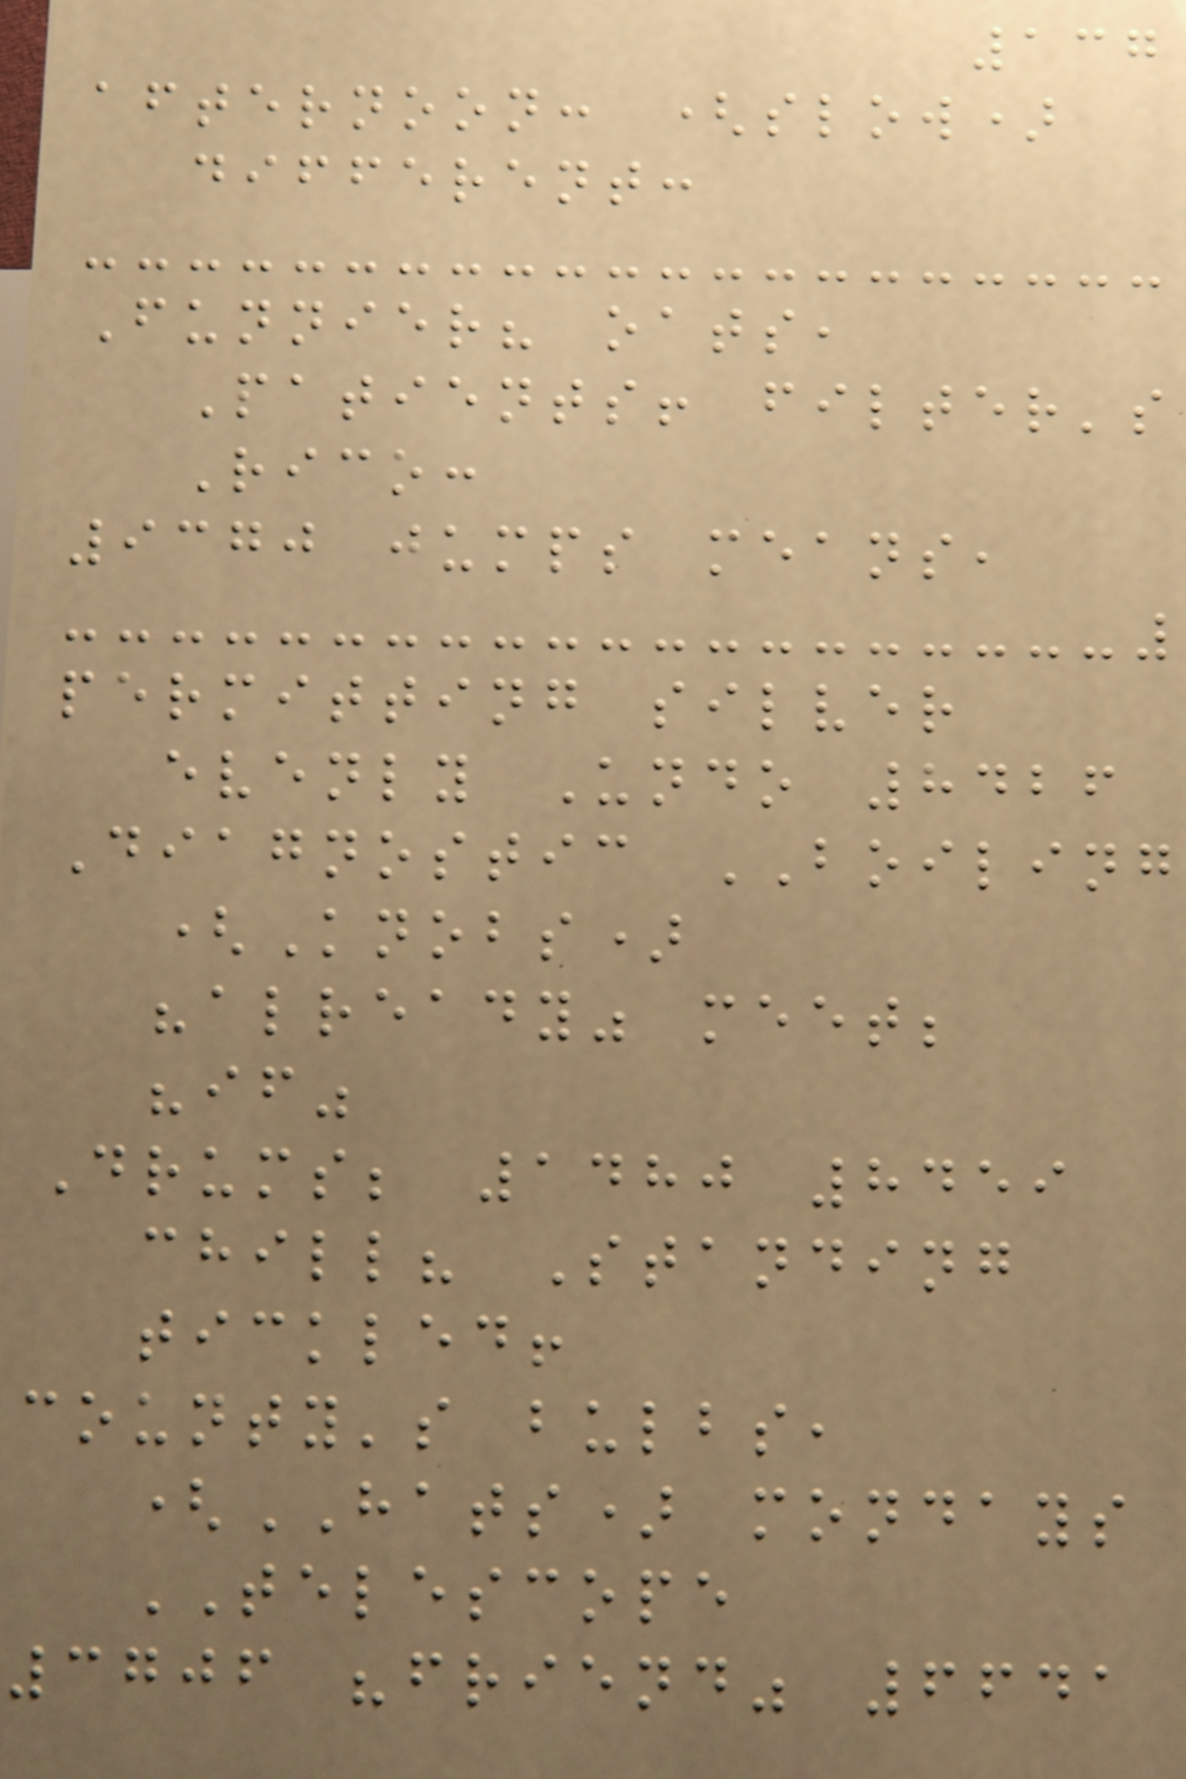137
afternoon: (slow)
different:
Funnier? oats,
Patients! filter's
Rico:
9370 jumps means,
permitting silver
evenly Undo 8426
Diagnostic BOILING
(Knobs)
"already" meet;
"if"
Drums; 1480 8459
chill? Standing
tickled!
county's bulbs,
(HATS) mondays
TELESCOPE
3706 "friend" 6641
